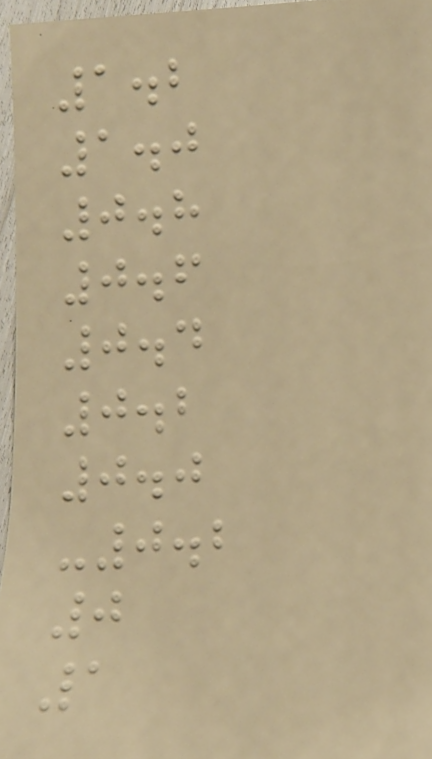1.2
1.0
0.8
0.6
0.4
0.2
0.0
-0.2
0
1
